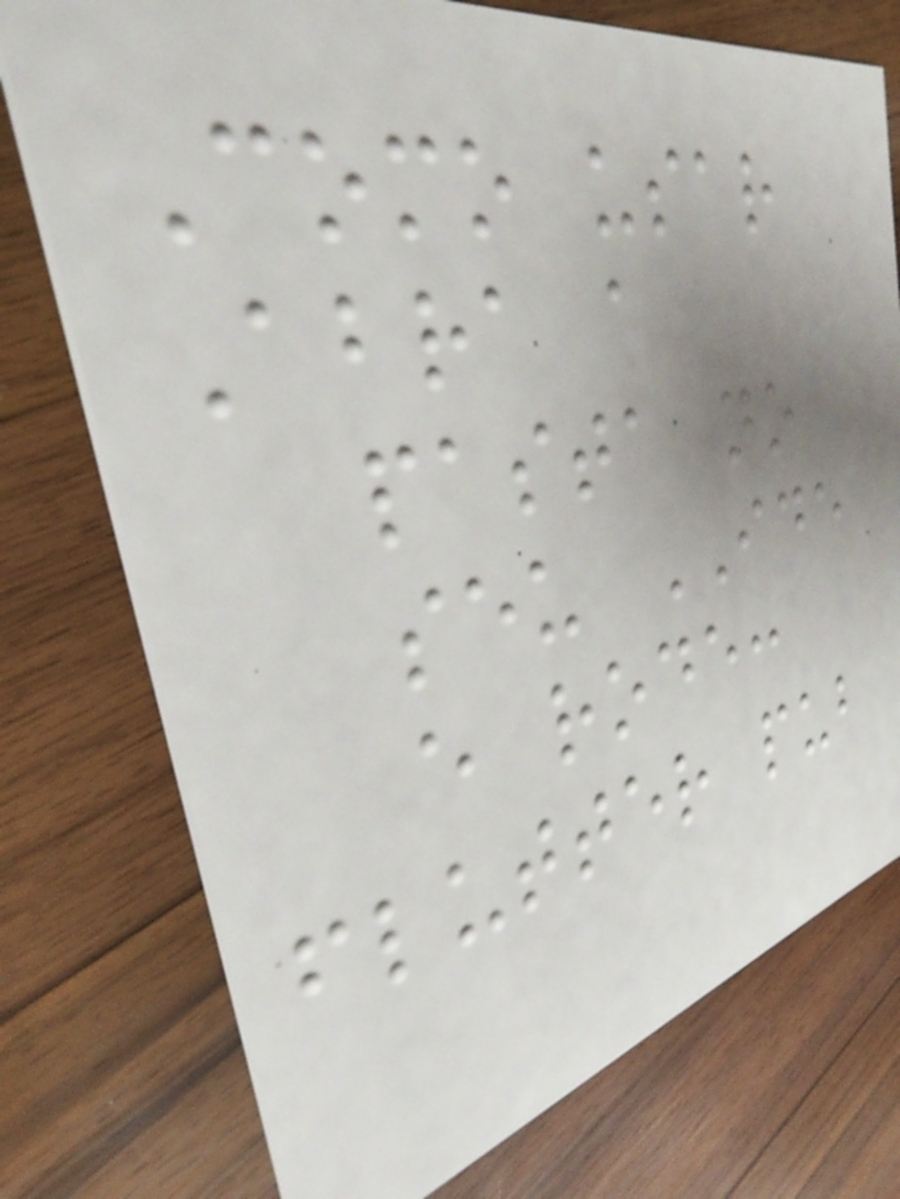Como usar
Abra a
pasta no
seu IDE
e rode:
flutter pub
